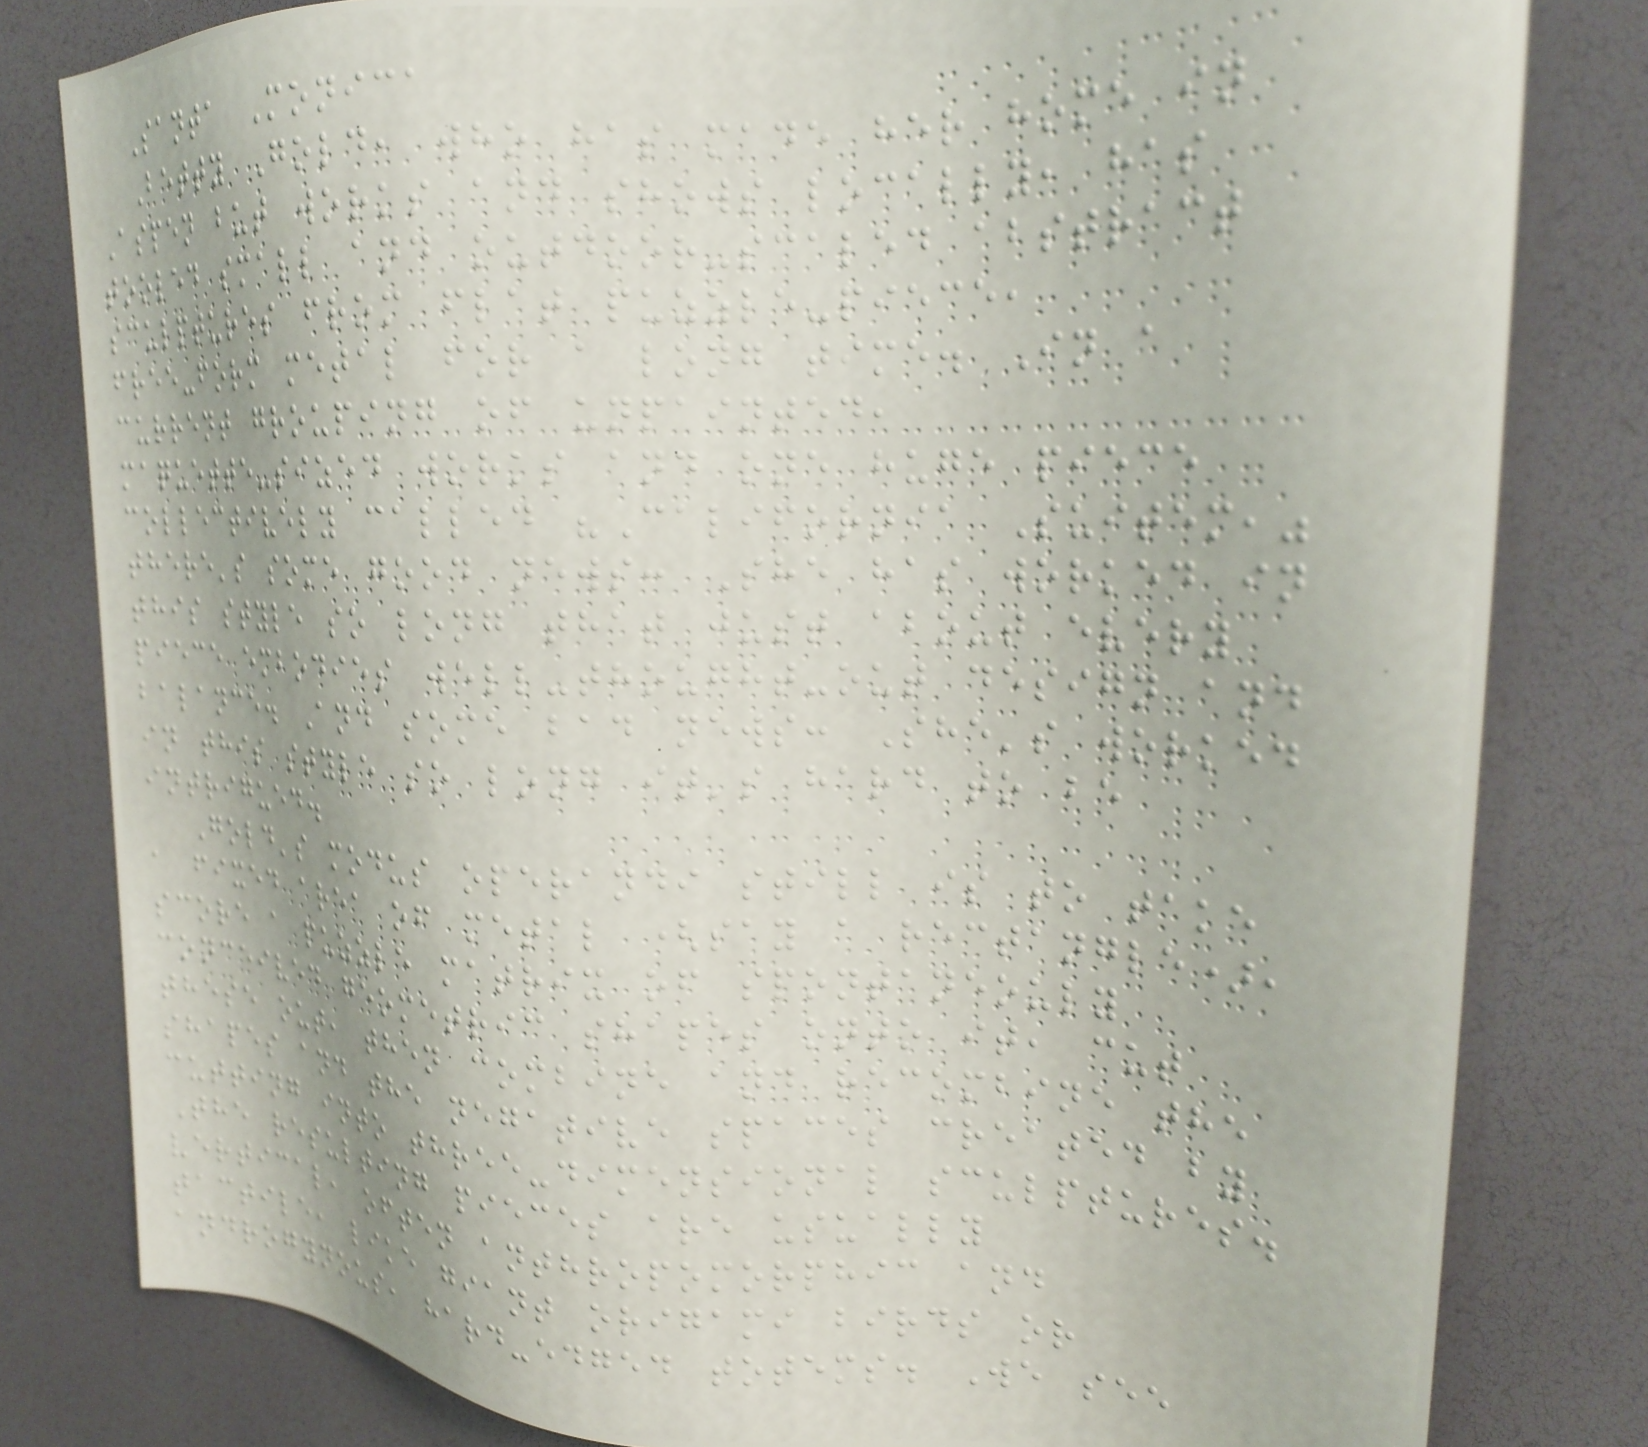Santa Monica
Betty Gold, who has made her home in
Aspen but works and shows locally, has
tooled small and outdoor-scaled abstract
sculptures from flat puzzle-piece,
free-form metal for a long time. In a
current grouping of unpainted,
maquette-sized works and one huge piece
collectively called "California Suitem,"
there's some good news: She has worked in
this style so long that just about every
piece embodies well-thought-out design and
balance. And some bad news: She's worked
in this style so long it's hard to be
intrigued.
Gold's modus operandi still is to take
a fixed area of metal (say a rectangle),
score a puzzle matrix of spontaneouly
conceived geometric shapes onto it, cut
these out, then combine and recombine the
shapes and the negative spaces created by
cutting into three-dimensional sculptures.
The resulting pieces are usually
vertical, often anthropomorphic and
tactile, like giant origami birds or
androgynous, hard-edged totems. We see
